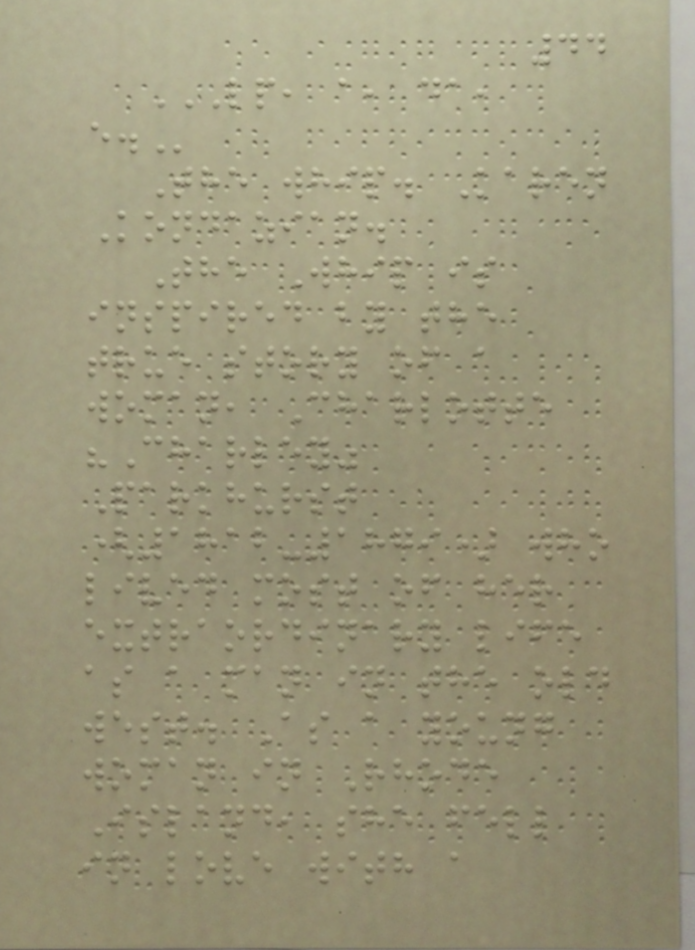44
LP, A, DA,
E.
The whip. Karen
Kondazian.
The Whip is
inspired by the
true story of a
woman, Charlotte
"Charley"
Parkhurst
(1812-1879) who
lived most of her
extraordinary life
as a man in the old
west. As a young
woman in Rhode
Island, she fell
in love with a
